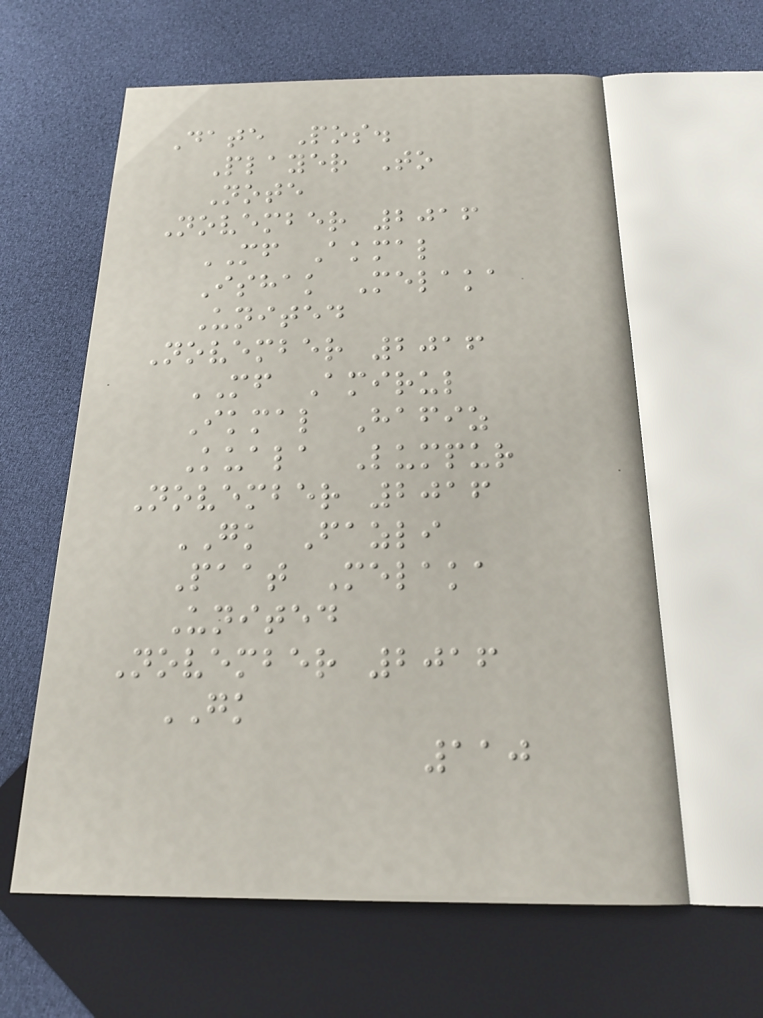Date Pos.
Player To
Note
November 2016
MF Akmal
Ishak Melaka
United
November 2016
MF Amirul
Ikmal Hafiz
Kuala Lumpur
November 2016
GK Fazli
Paat Melaka
United
November 2016
GK
110
